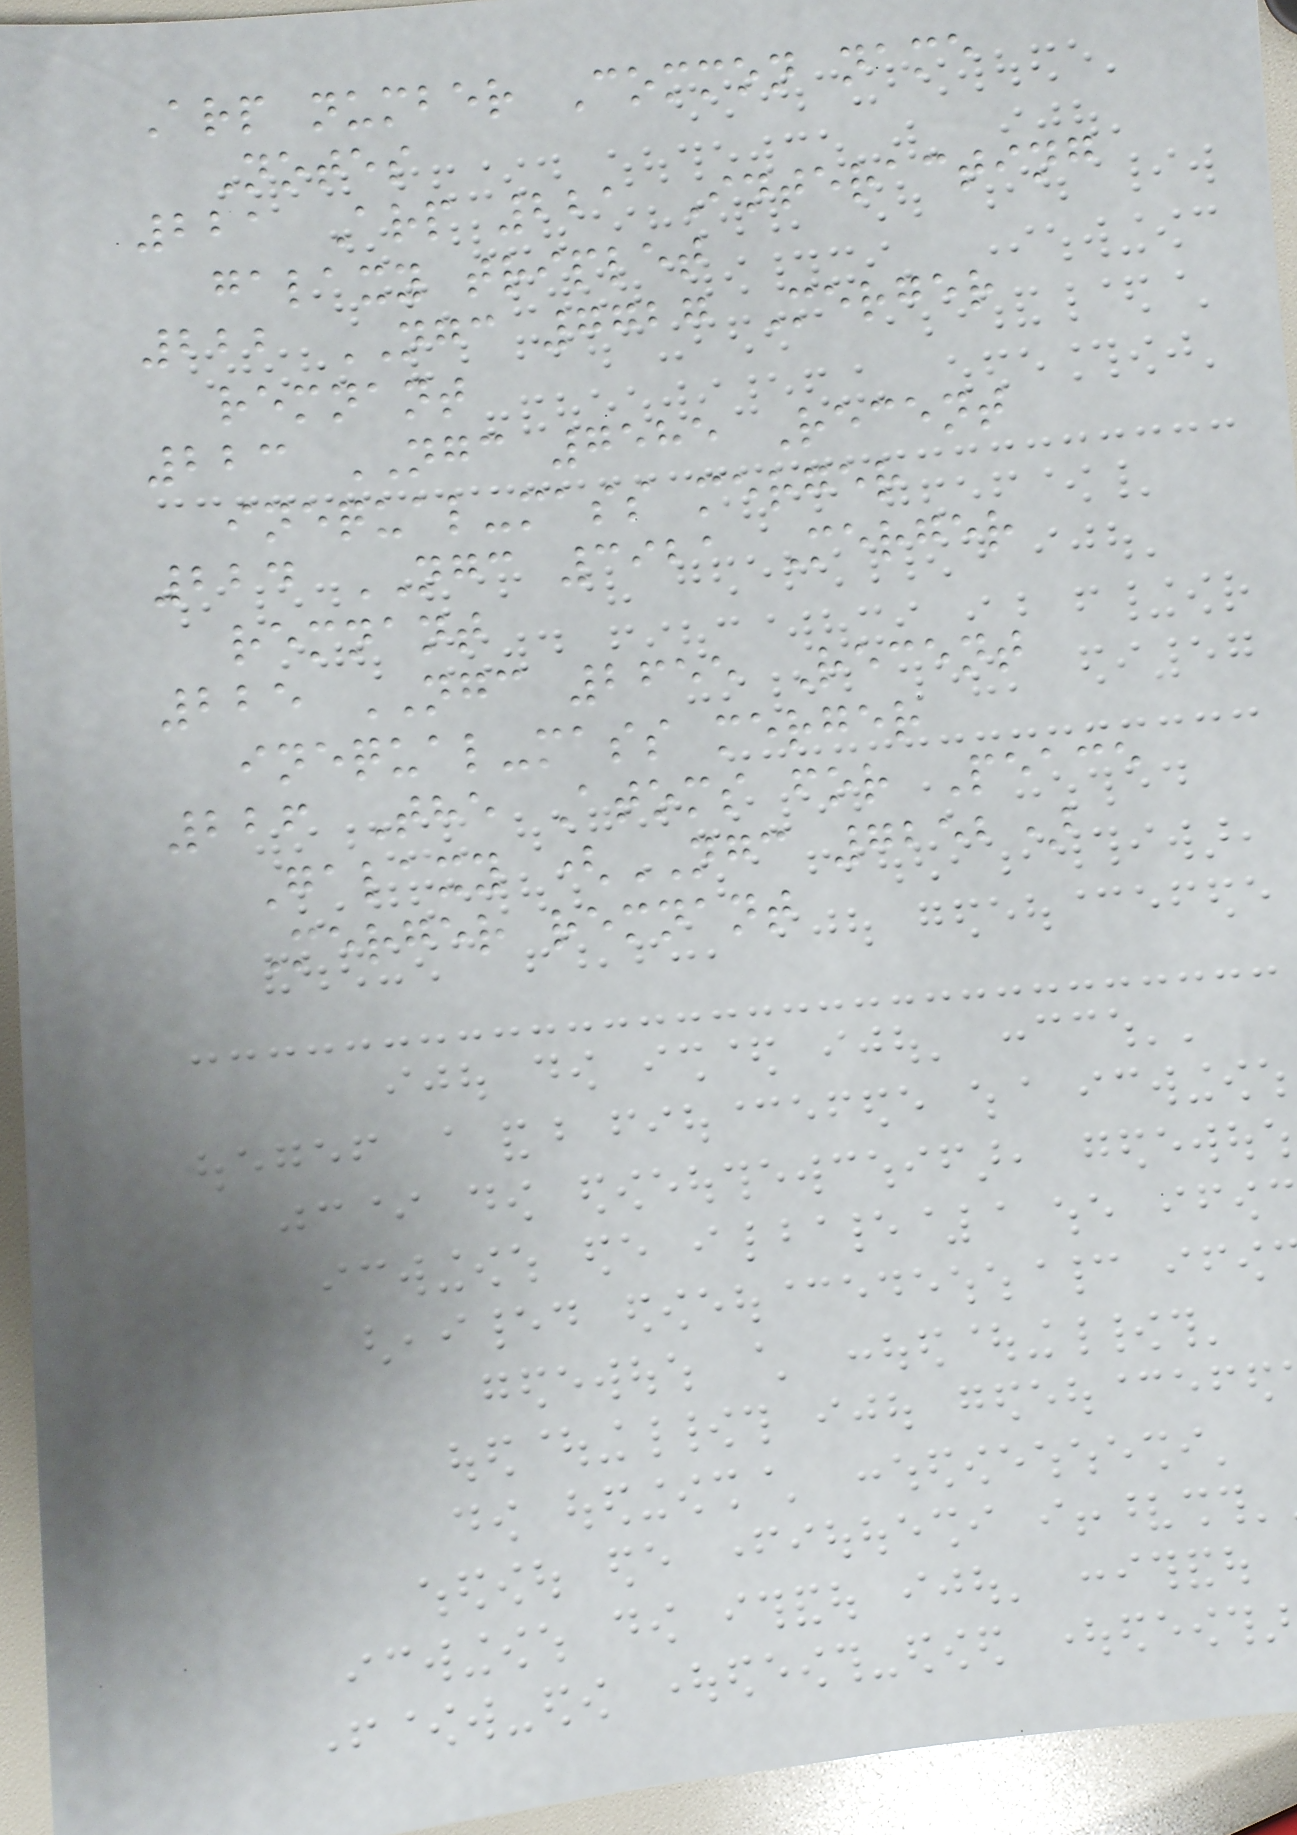Arp number Common name
Notes
221 Arp 221 Interacting
galaxy triplet
222 NGC 7727 Merger
remnant
223 NGC 7585 Recent
inequal-mass merger
224 NGC 3921 Merger
remnant
225 NGC 2655 Recent
inequal-mass merger
226 The Atoms for Peace
Galaxy (NGC 7252)
Merger remnant
